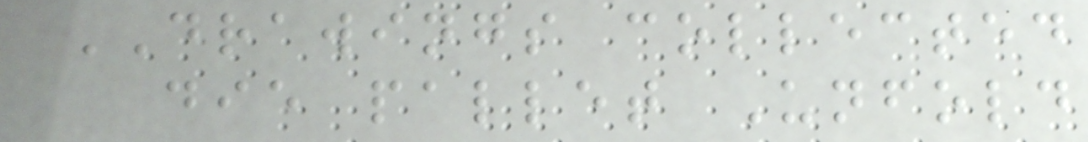DRAWINGS collected
die pallet Unfold
